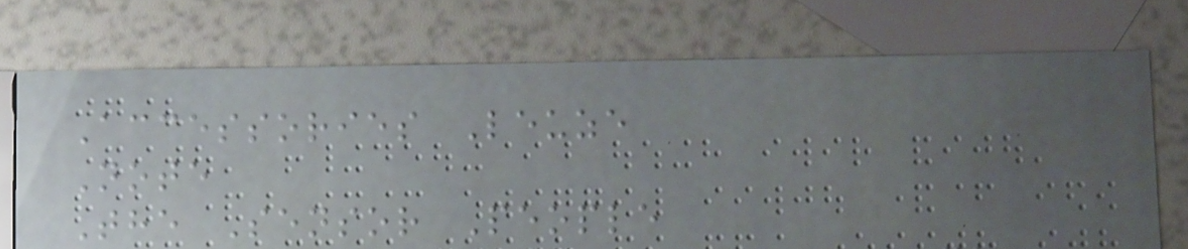Accessories Leuze
Note
The Sensor People
